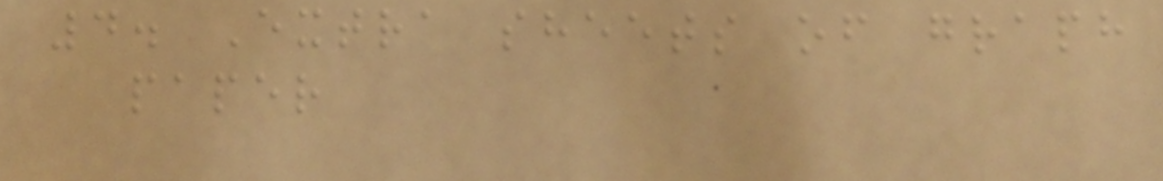4. Extra sheets of graph
paper
